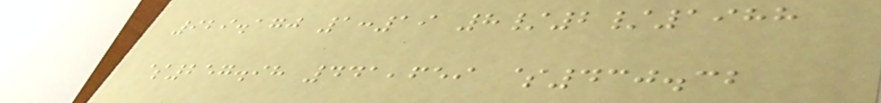929.170 1:19 8/2/1988
$257.98 441,659 $430.32
